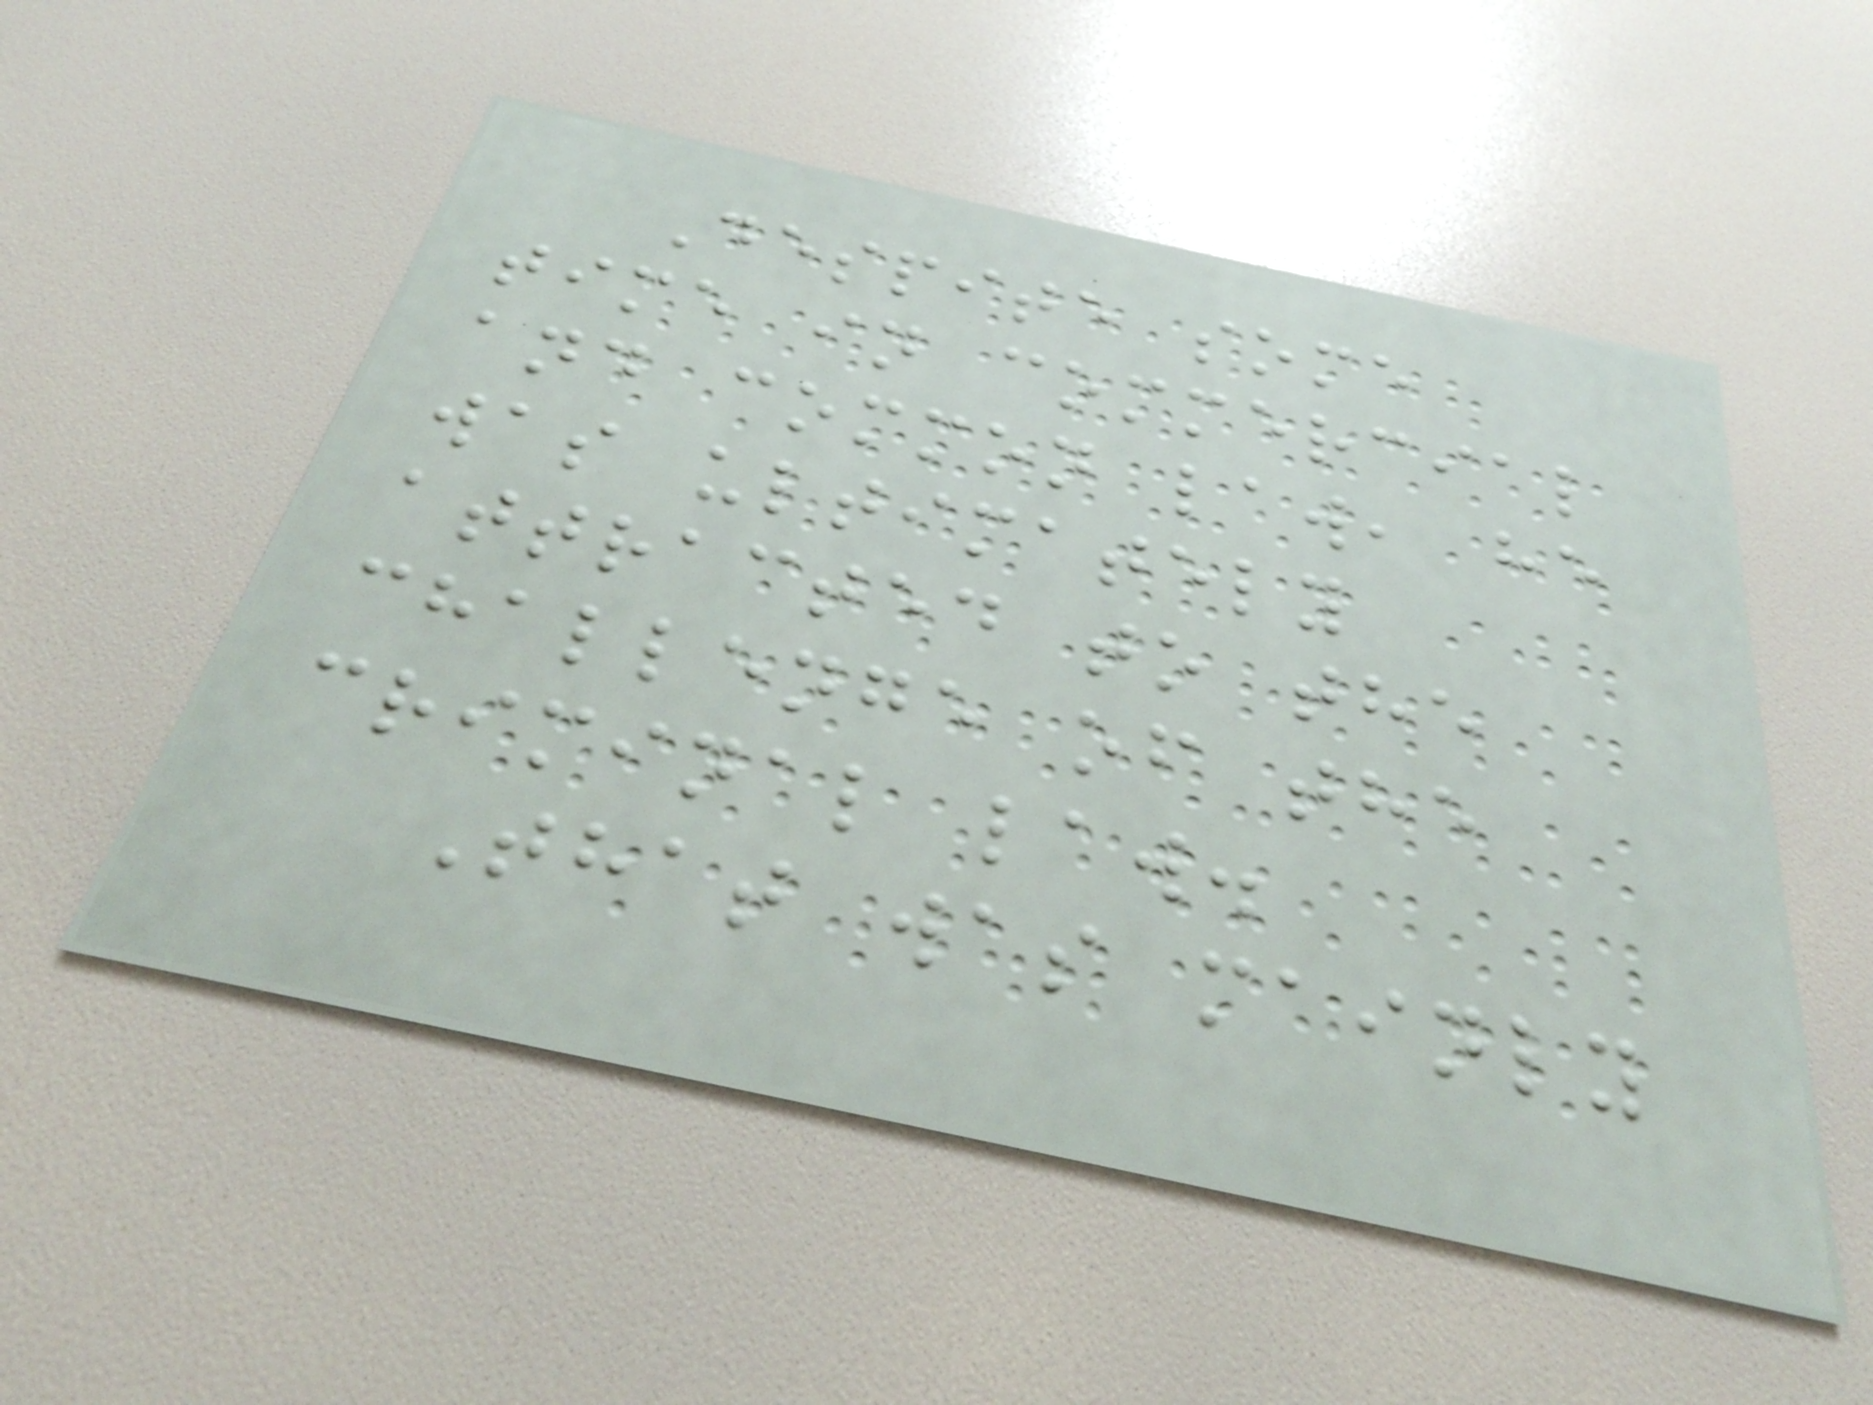Despite some
time in commercial
and common law, he
was ultimately
attracted to the
challenge of the
criminal law.
That was mainly
